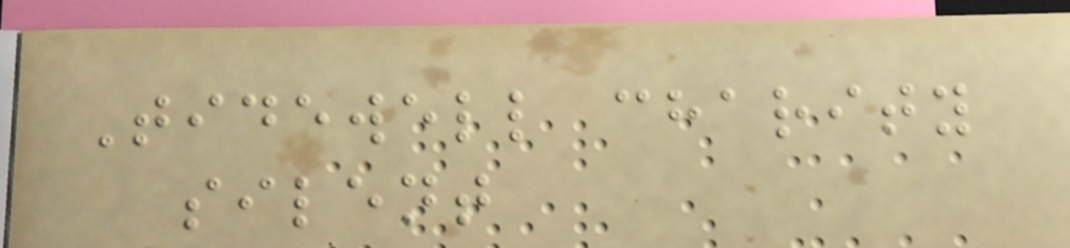Tidewell charity
silent
